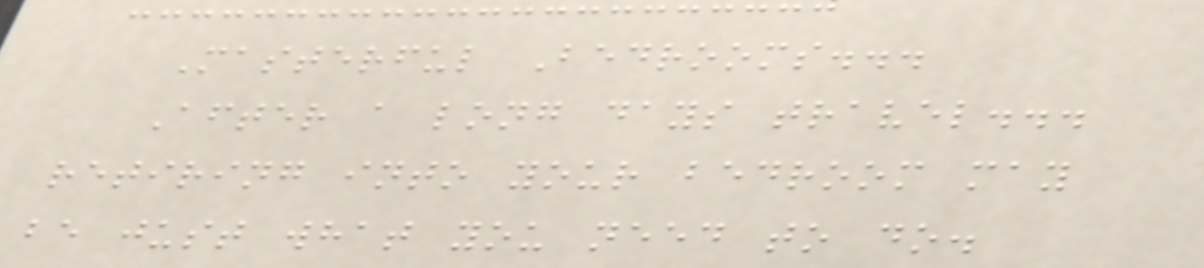Masterful Bedrooms...
After a long days travel...
retiring into your bedroom may
be just what you need to do.
